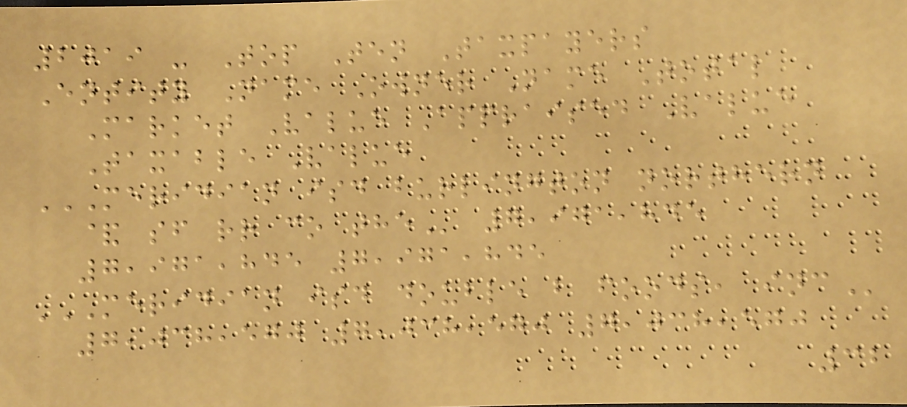2019 - Top Ten Taxpayers
Entity Name Owner Name Total
Market Value Appraised Value
Taxable Value
MERIDIAN ISD BURLINGTON NORTHERN
& SF RR CO THE 7,971,845
7,971,845 7,971,845
MERIDIAN ISD DOUBLE B FOODS, INC
7,038,570 7,038,570 7,038,570
32
